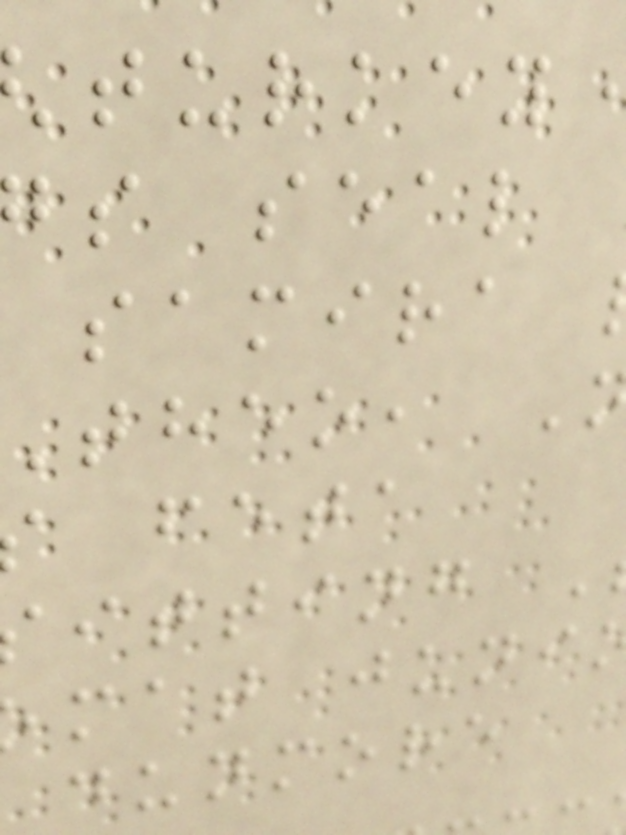s seal
samira
theo,
feta
mat juni
dunmore
